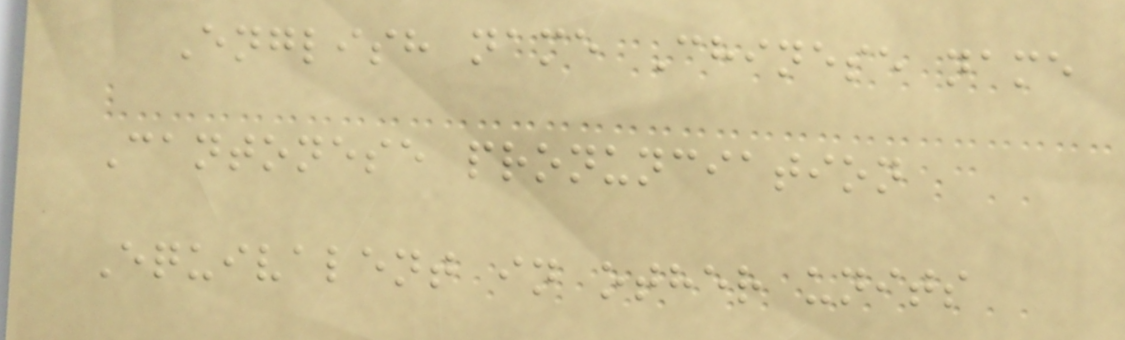English name Chinese name
Cantonese pronunciation
Equivalent in other units
